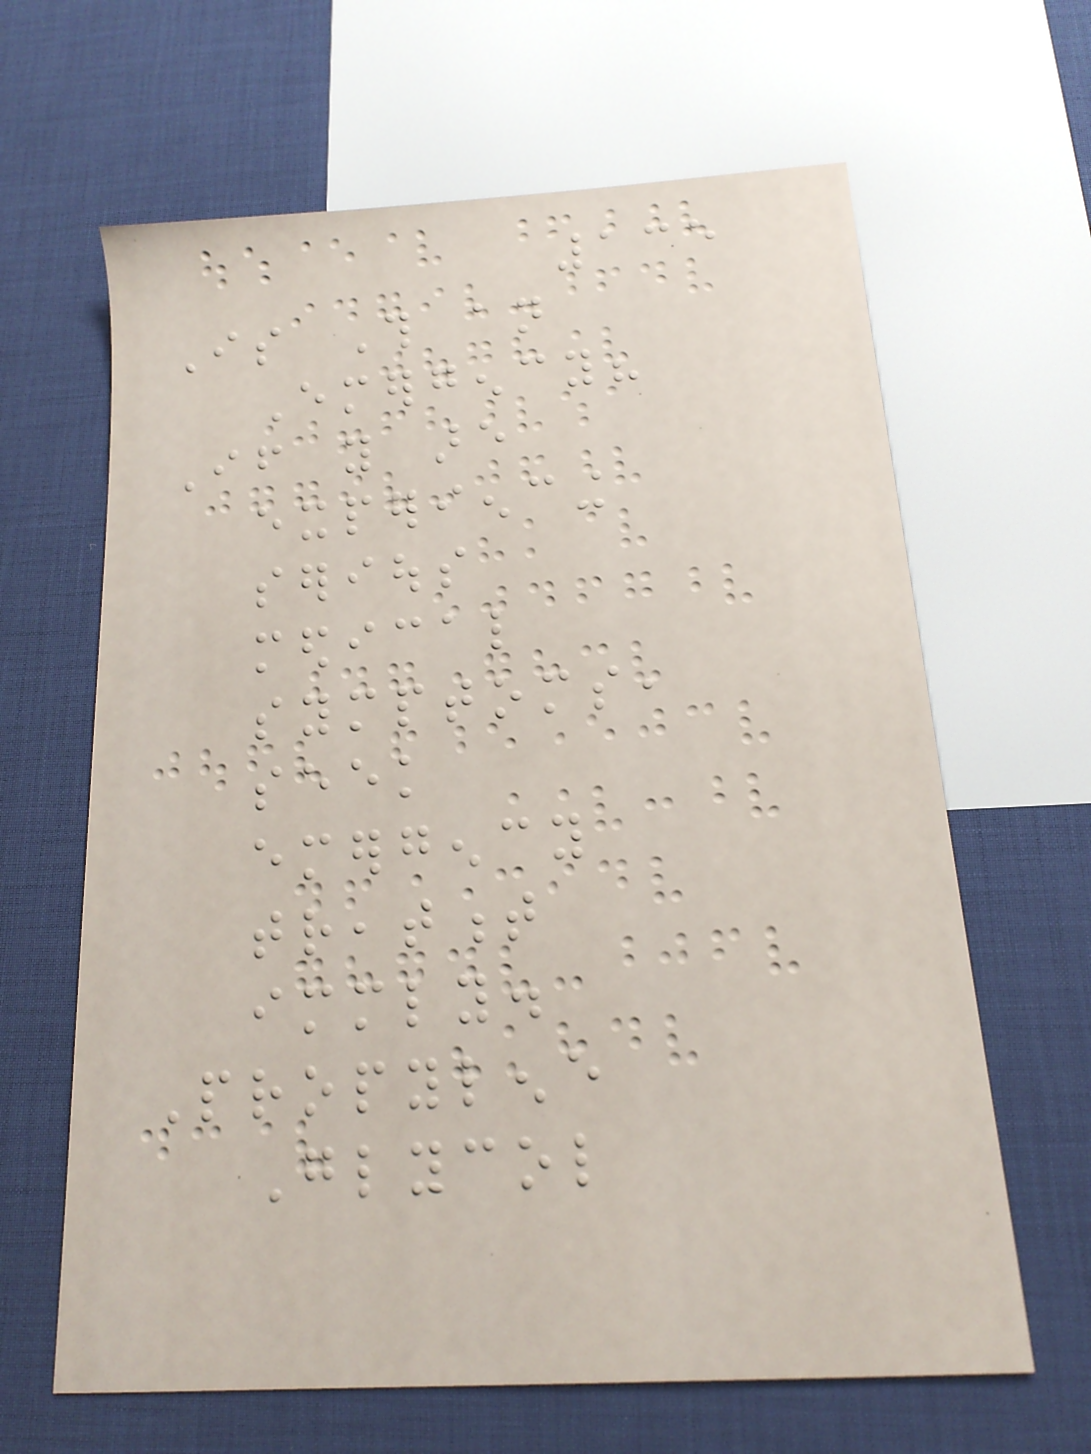135
Is This an
Emergency?
If you are
experiencing
serious
medical
symptoms,
seek
emergency
treatment
immediately.
Propylene
Glycol
